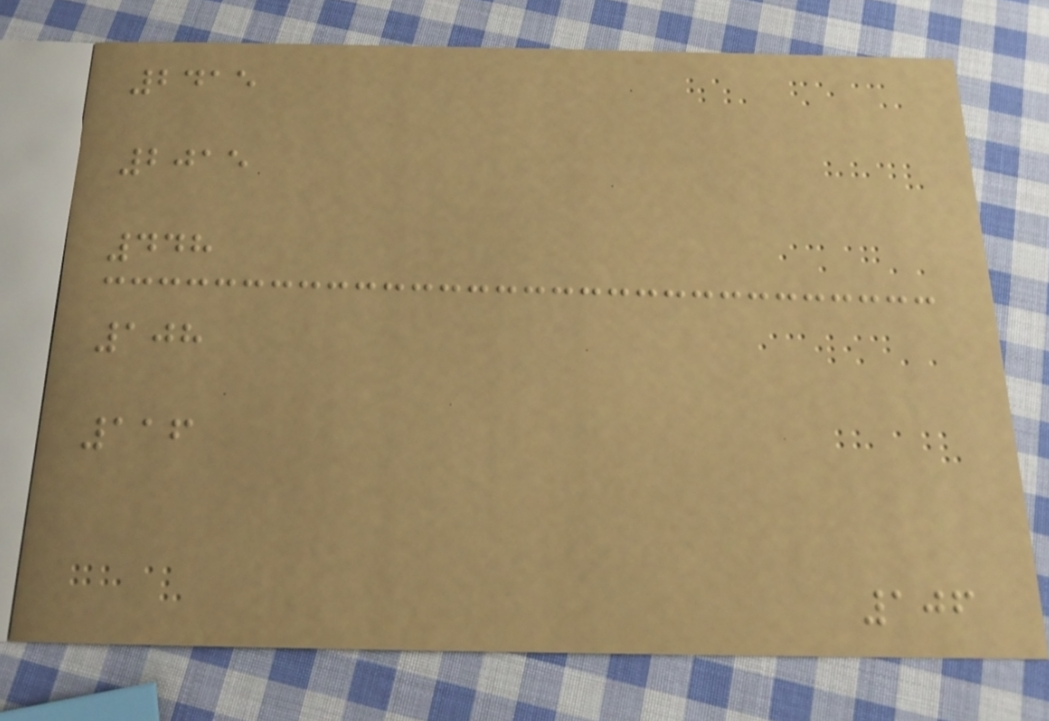2415
2015
448
108
116
106
